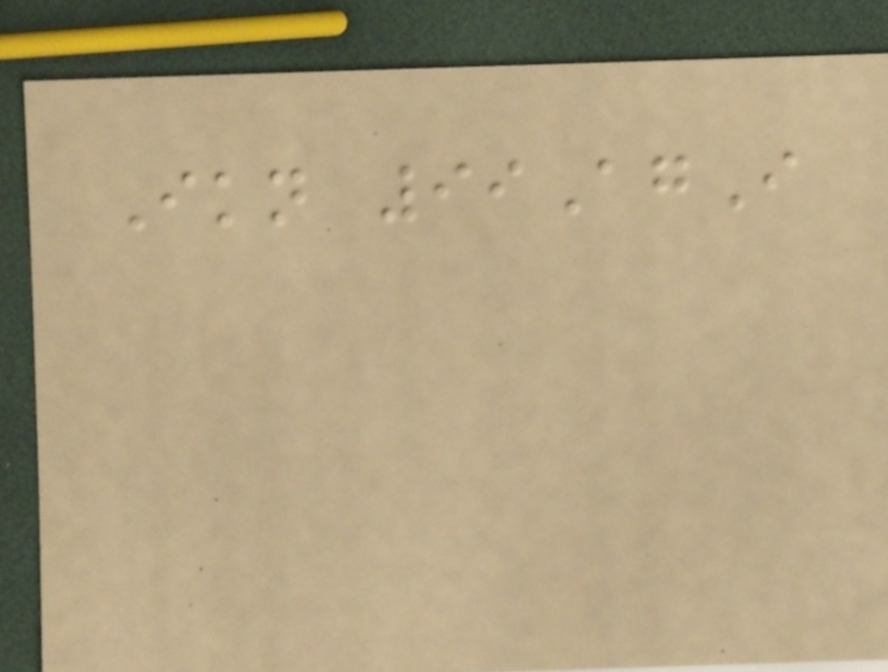Ikn 99AgI
